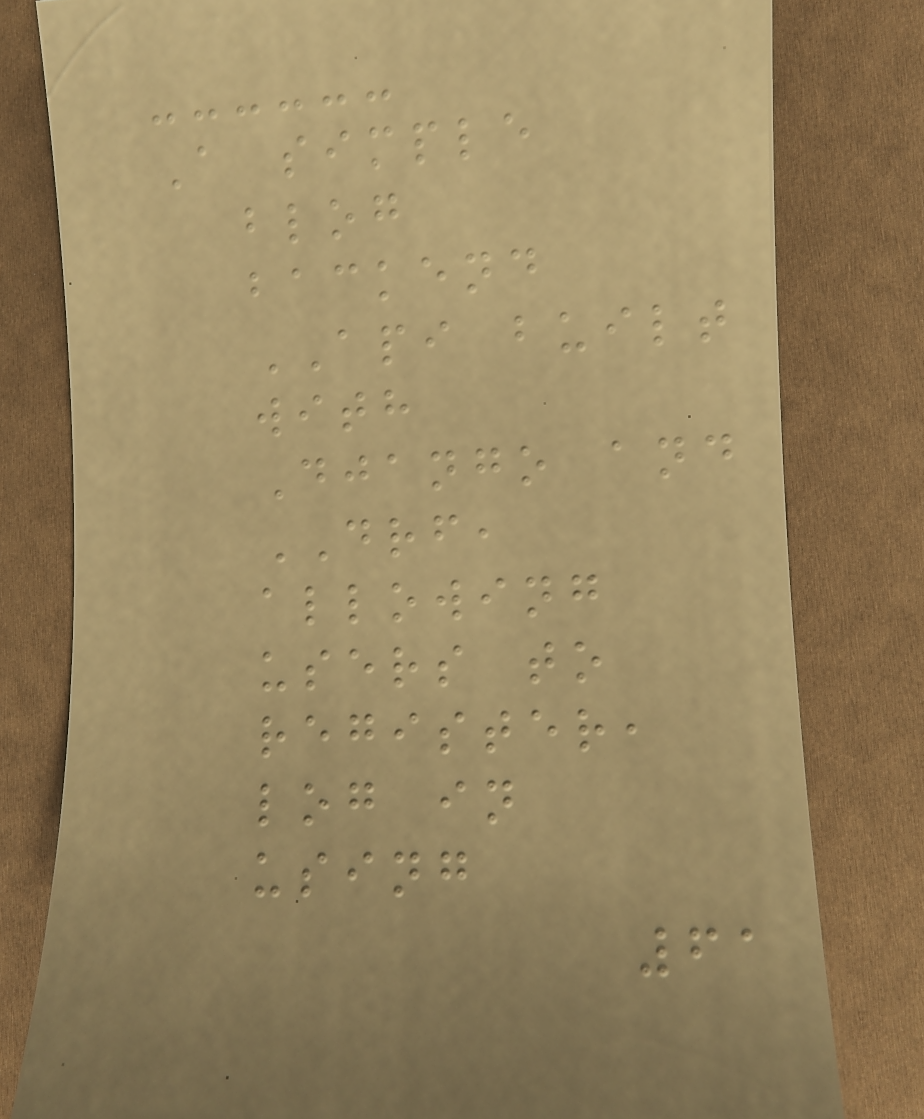A simple
blog
backend
API built
with
Django and
DRF,
allowing
users to
register,
log in
using
61
